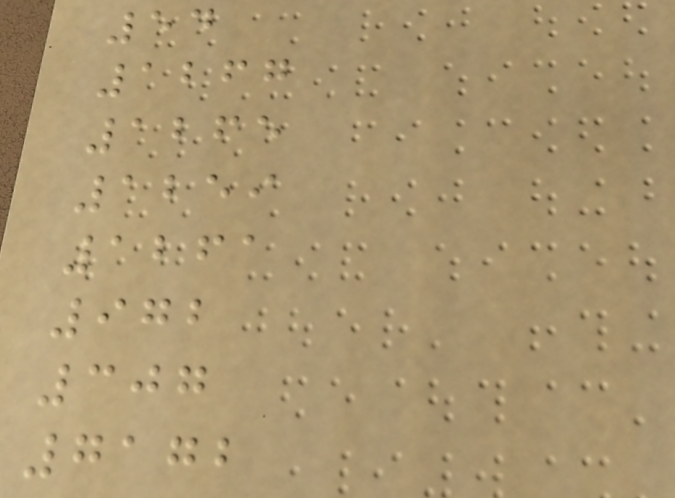54
1267
1265
1259
1261
972
307
7172
